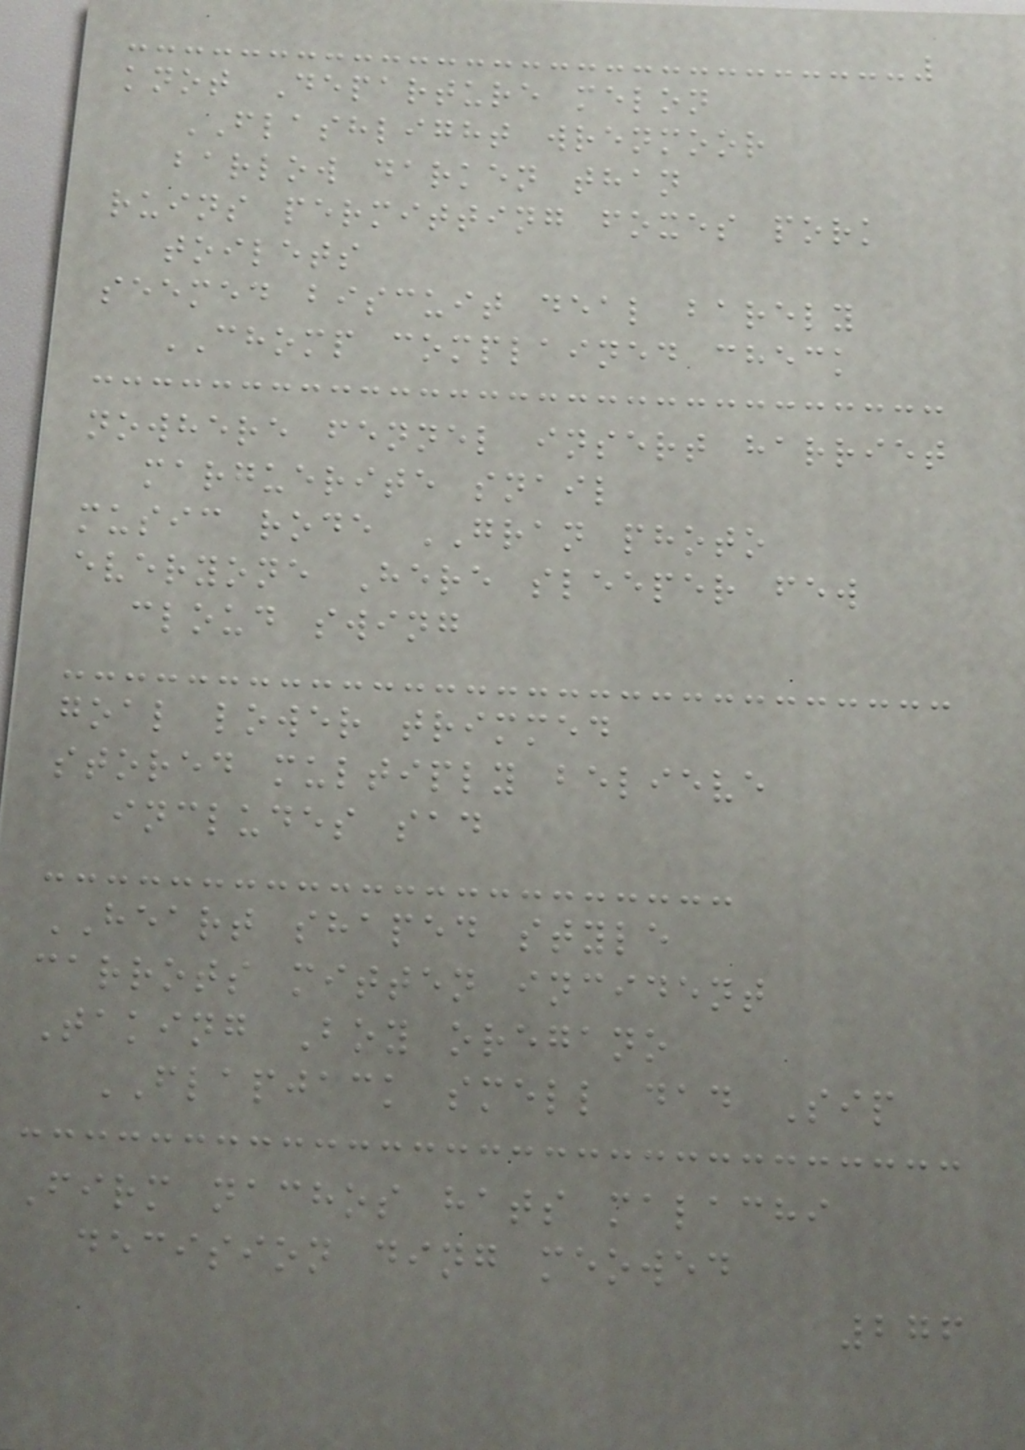knot Departure melon
FLASHLIGHT wrenmoor
barlow darken than
ruins permitting foxes pork
toilets
seemed biscuit deal barely
CHOMP complained check
nowhere fennel insert harriet
marguerite snail
music rode GRAN photo
everyone Here sleeper few
cloud swing
goal lower trimmed
stored multiply believe
includes sad
HEART shaped style
carrots mitten incident
Taking Boy oregano
FLAPJACK smell dad Sip
Firm nachos hats malachi
decision ding meowed
276
